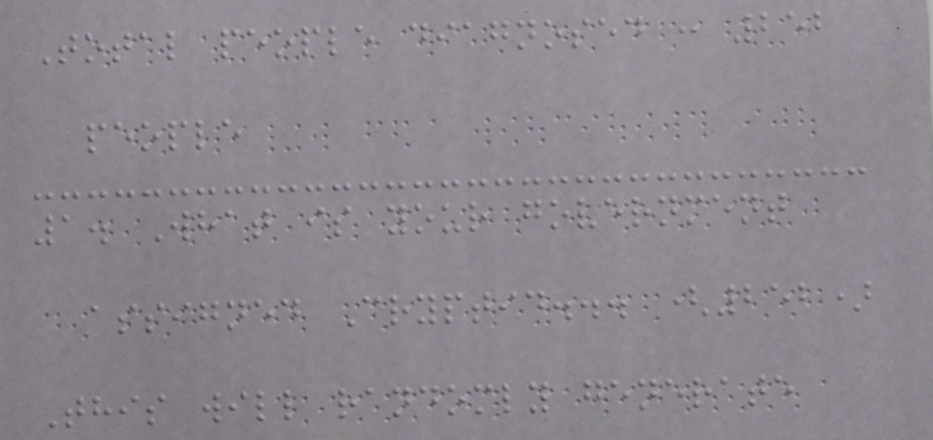Total people diagnosed : 252
people
1. What is your government
assigned Cryptid... (252)
This will randomly generate
